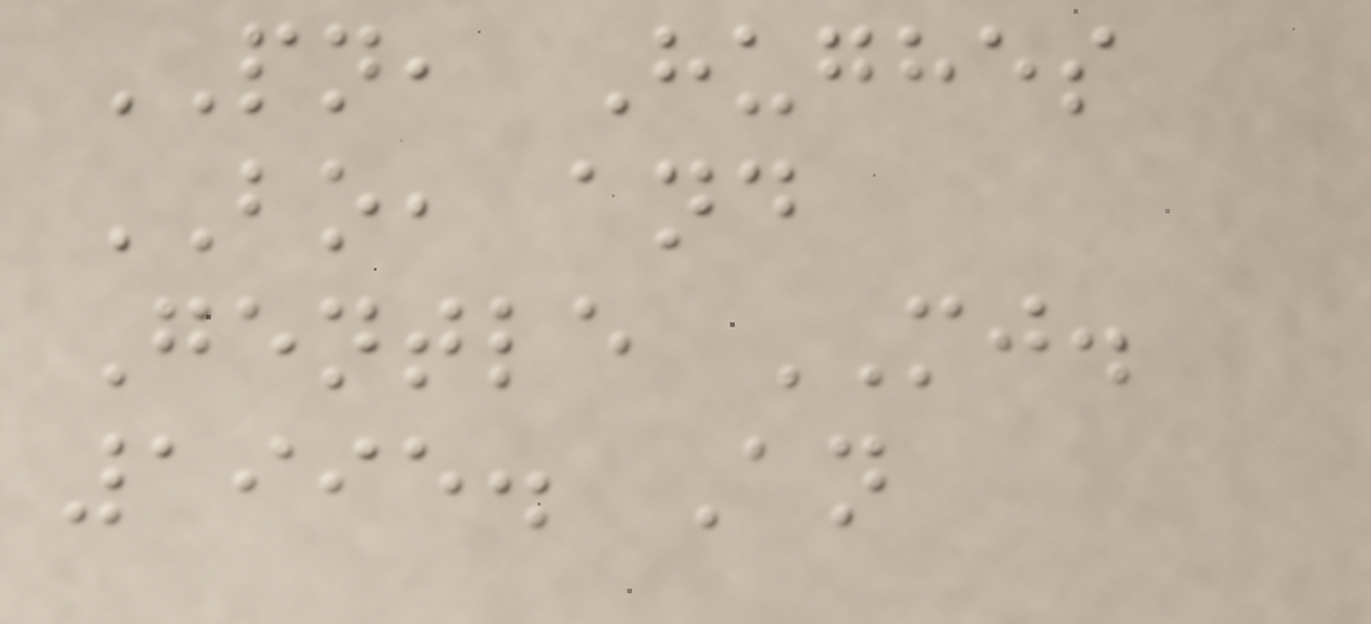PN, Hughes
BO, and
Gentle MJ.
1995. An
